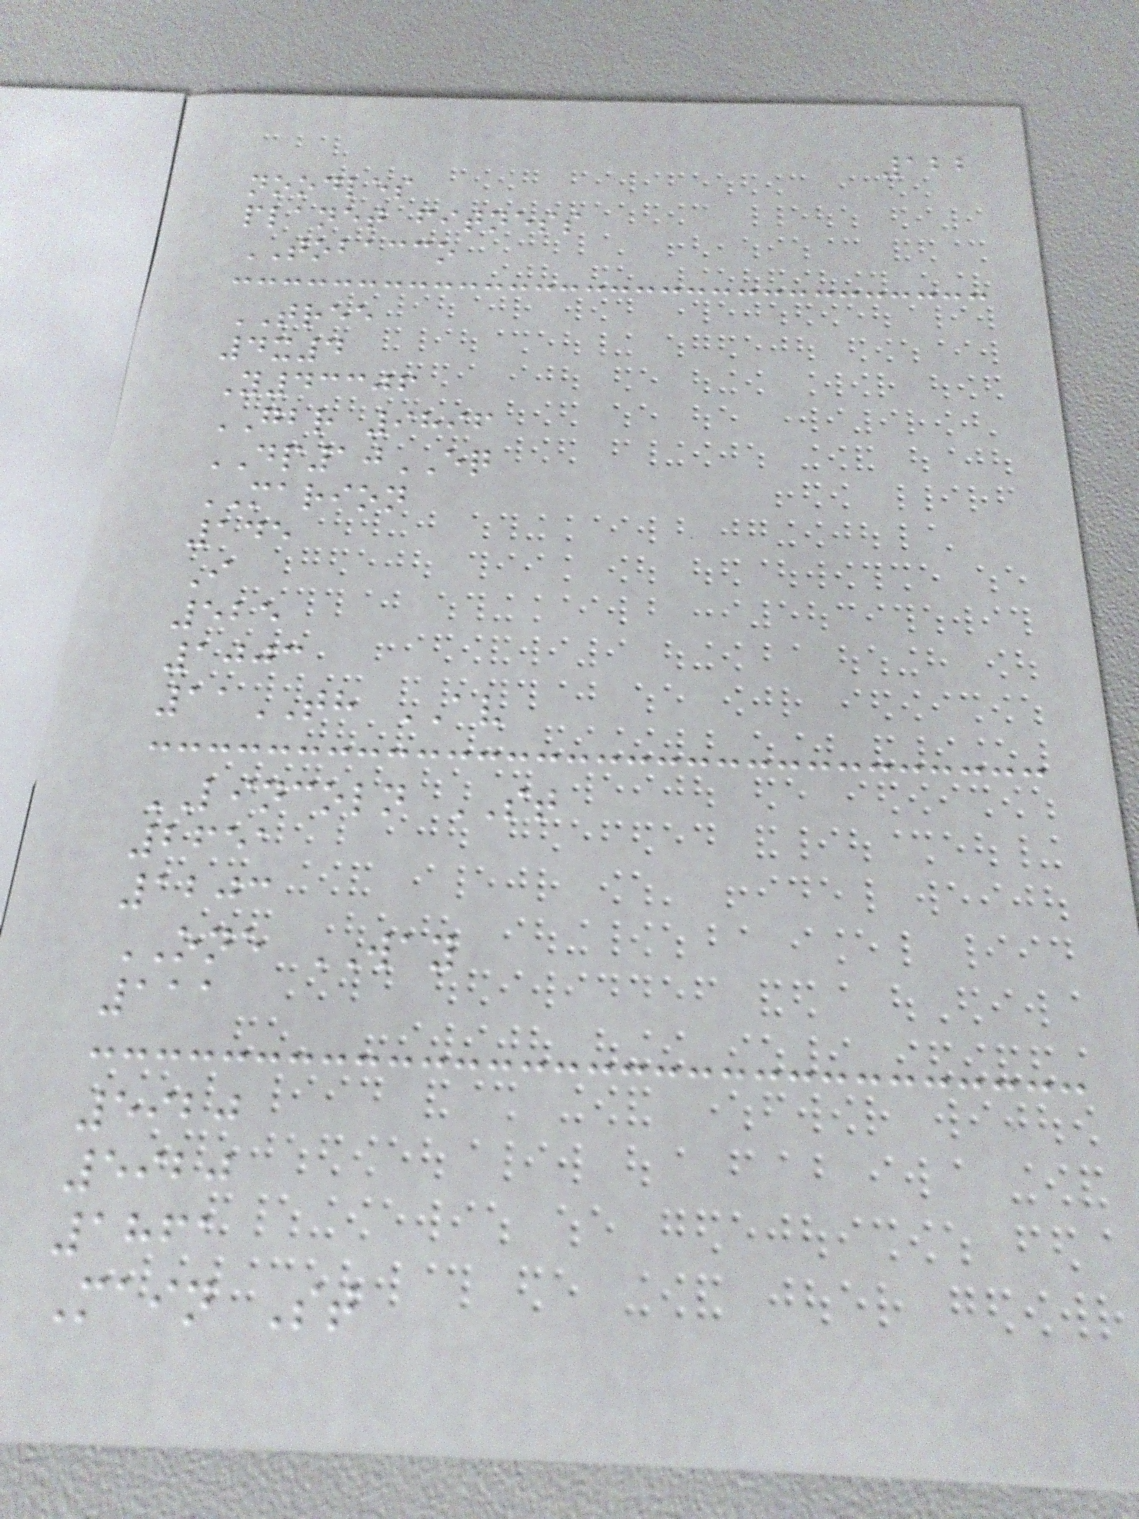122
noodles
planet fitness
TOBACCO
TREE
4x4
Y43306
GBR 9896
DP10EQ
MARION
145
I
525
1003
11TH AV
LINCOLN ST
2651
1203
ONE WAY
111
5920
5920
1861
Main St
